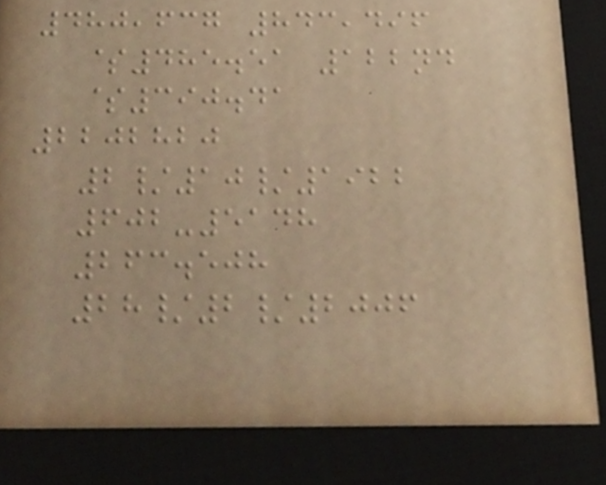480,637 843,496
$485.51 122nd
$390.41
2202820
2/10/1922
602-5148
263.508
28/2/2006
